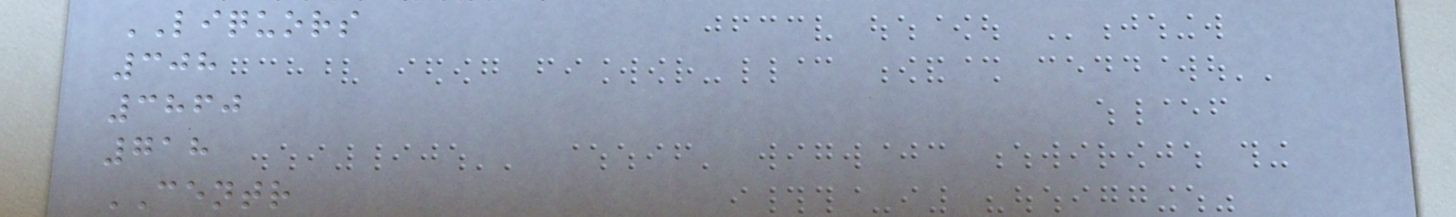LIQUORS
308
3860
718
CENTR
